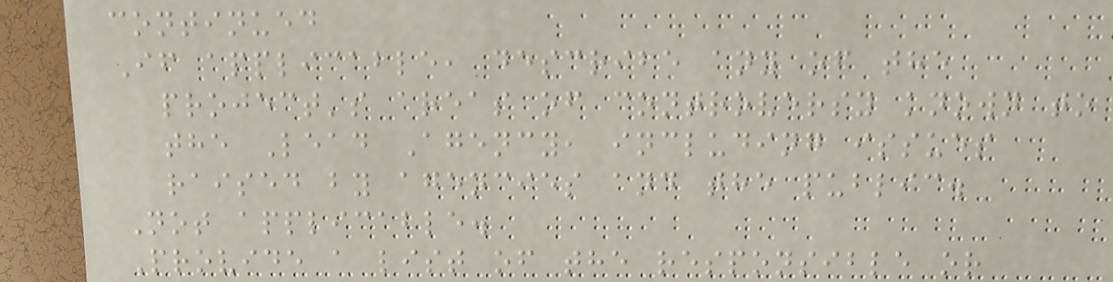continued
If applicable, describe any of the
project's areas of controversy known to
the Lead Agency, including issues
raised by agencies and the public.
Not applicable.
Provide a list of the responsible or
